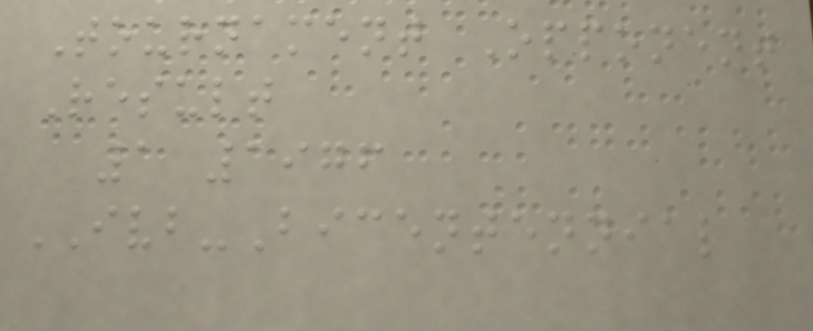Tournament Opponent
Result
1 1976
IVB-Bicentennial
